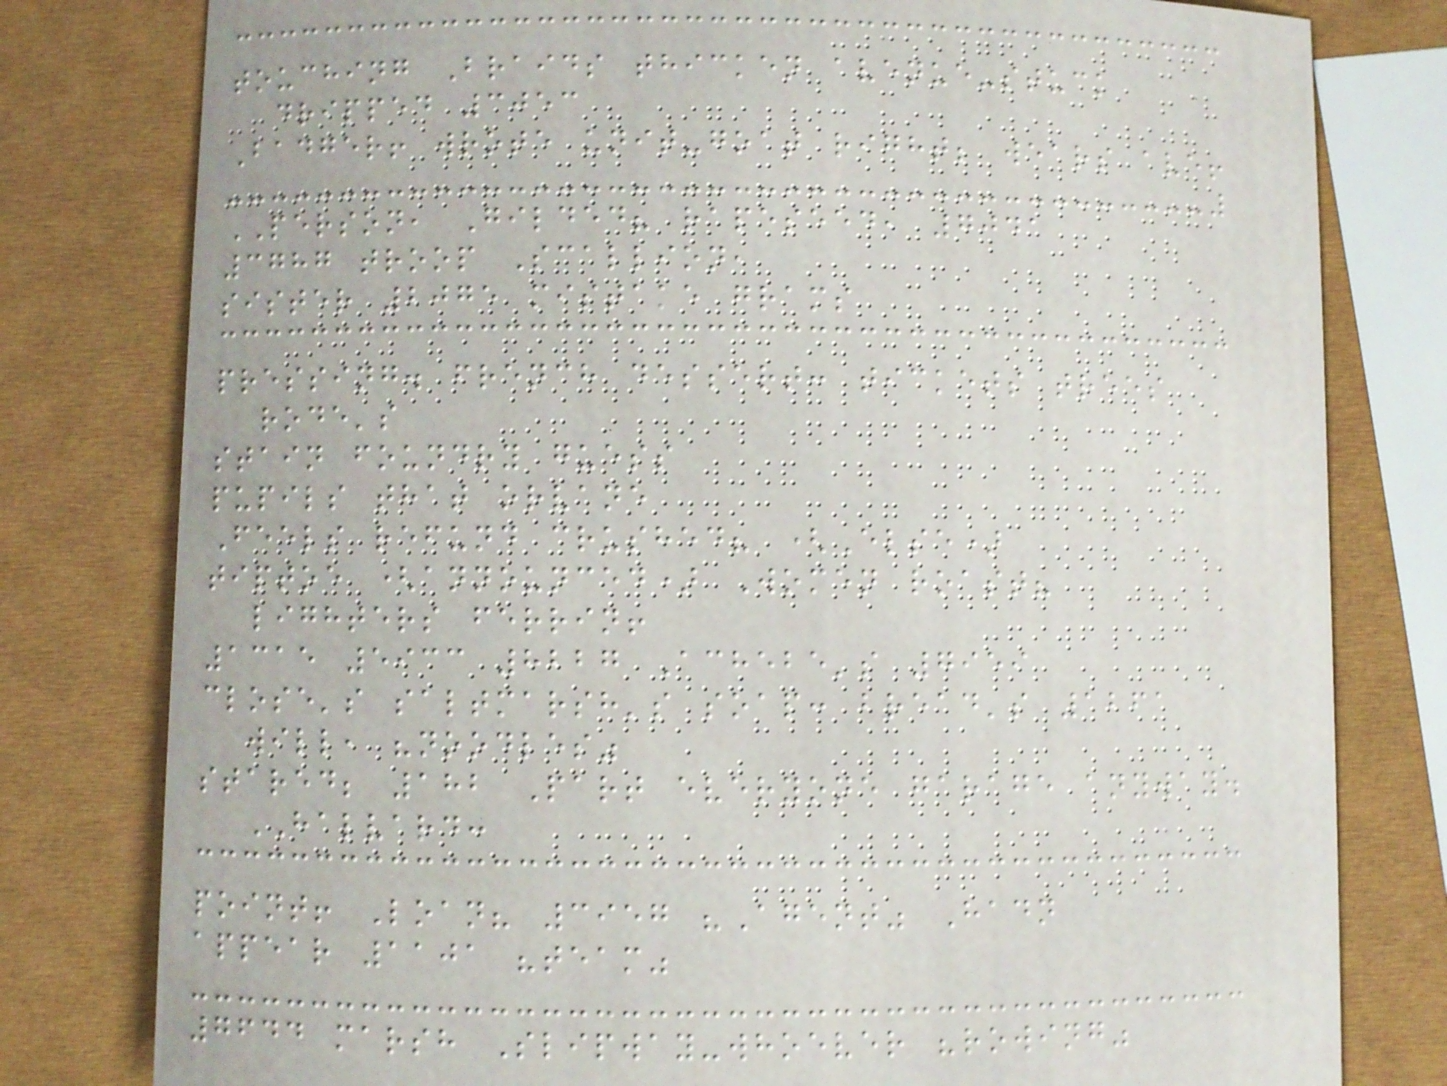touching Braids thicken avenue-stuck
dripped 3053
Badger! wrote unit-goat right; wears ave!
PERSON, Gilded? rapeseed, 7041
3787 troop Scallion,
sister 2075 mistake grams
pressing. french dessert: tickets trees
rode's
stain foundry guess
pupils that orvane
Feels refund crushed? (Else)
tiptoe (announced) Women roast?
lighters ferrin!
1315 5933 8227 Achebe's 7959
close's saltmarsh's soap: bread's 1261
will, "noodles"
stared; 182 Part everyone garage anyway.
HALVARD:
point! Loan? 3957 "Agent" Hadn
appear 1101 "team"
7644 marsh Slipway-whoever "rowing"
